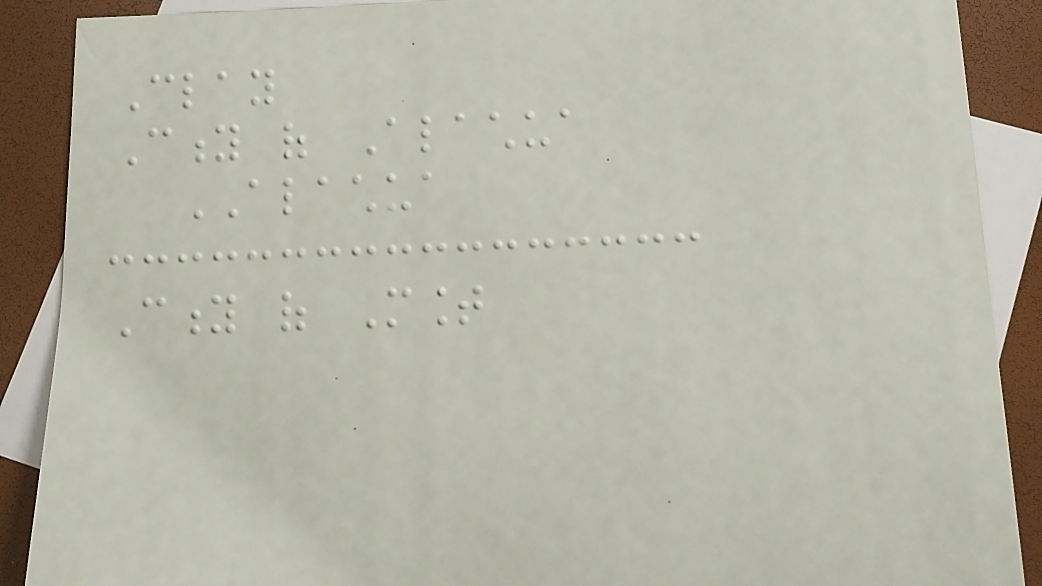Clay
City of Alachua
ALACHUA
City of Mount
